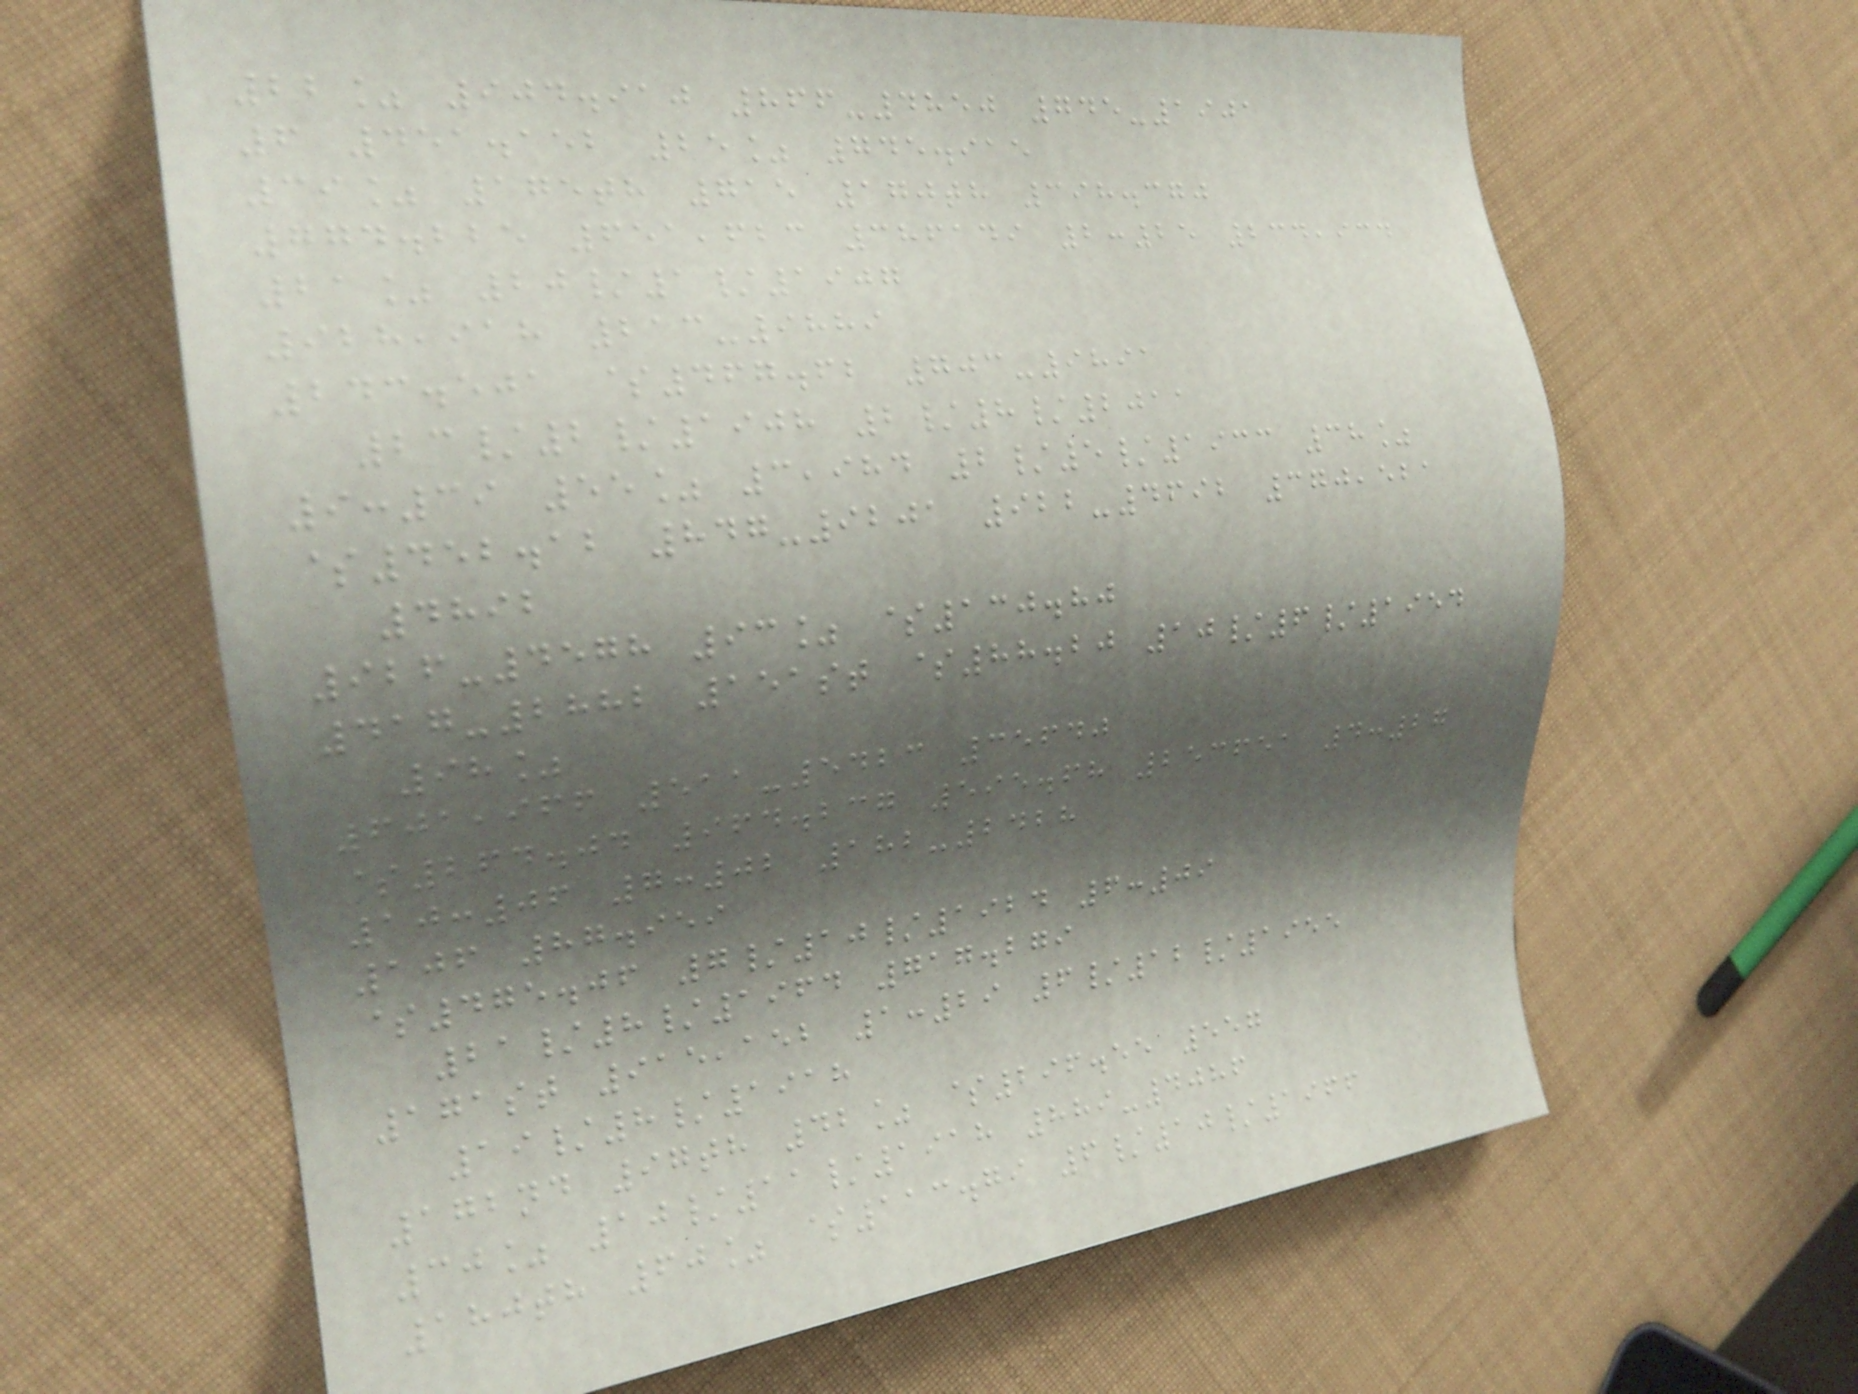22% 904.910 866-4850 745-1901
6 451.152 25% 745.915
39% 175th 715 170th 398.370
774.225 651,623 386149 2:25 234,934
21% 20/1/1907
928,918 213-9889
243.501 $467.62 703-9891
23/2/1908 2/8/2011
9:39 55% 3,984 2/5/1933 38%
$452.12 847-9201 922-4692 370,521
4892
926-4578 93% $130.80
417-2882 151st $88.20 10/6/1954
98%
601,966 511-5423 35640
$264.04 964.237 595.68 253651 4:27
10:06 7:02 182-2428
106 87.959
$475.06 7/10/1924 6:09
21/8/1964 717.279
171st 915,152 1:29 6/12/1955
19/8/1918
172nd 97th 42% $296.55 557
30% 10/11/1918 889-4086
180th 60% $113.79 6/10/1966
